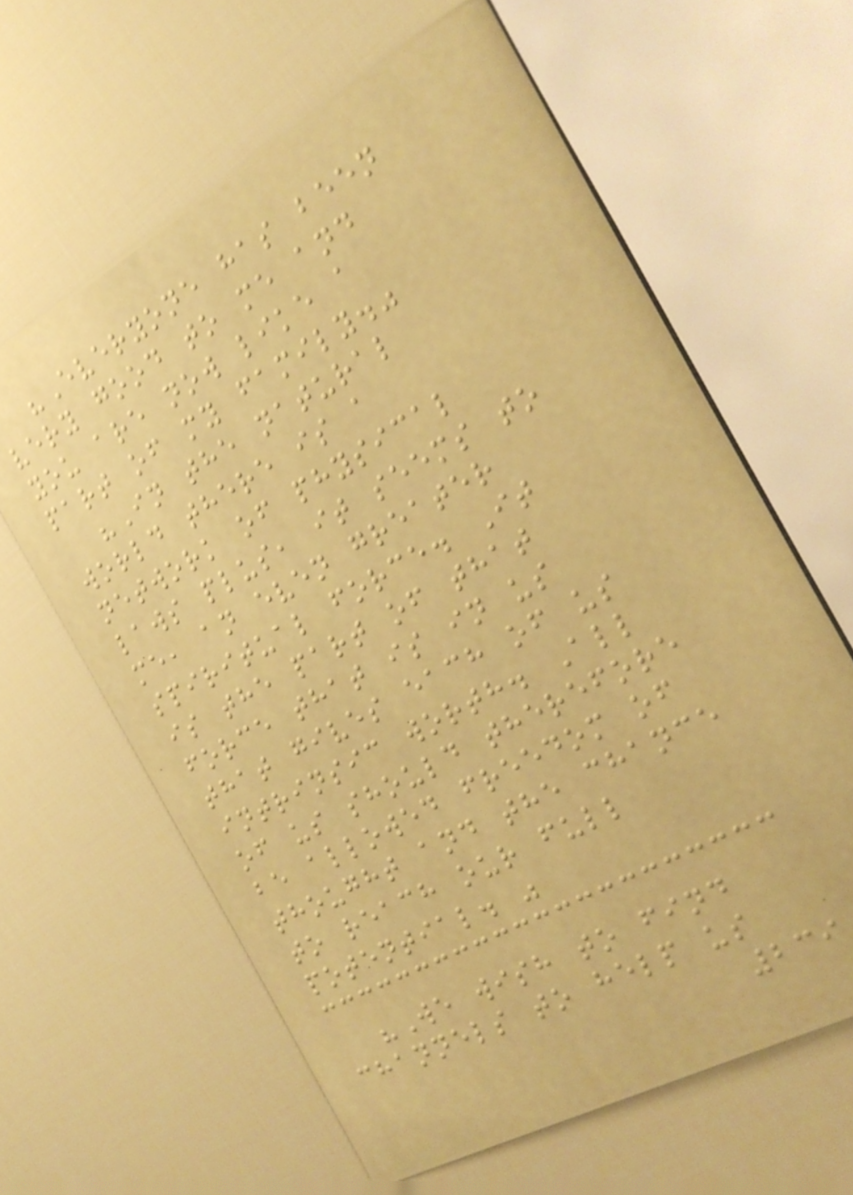"Everyone has been
very good to me and
you are now like a
part of my family."
"In the natural
world there is a
network of physical
laws plus, it seems to
me, an even greater
spiritual force. It
is the part of that
force that is in us
that gives each of us
intrinsic worth. All
of us should therefore
be allowed freedom of
thought and the chance
to reach our full
potential. "
"We wish to find
channels to help us
239
